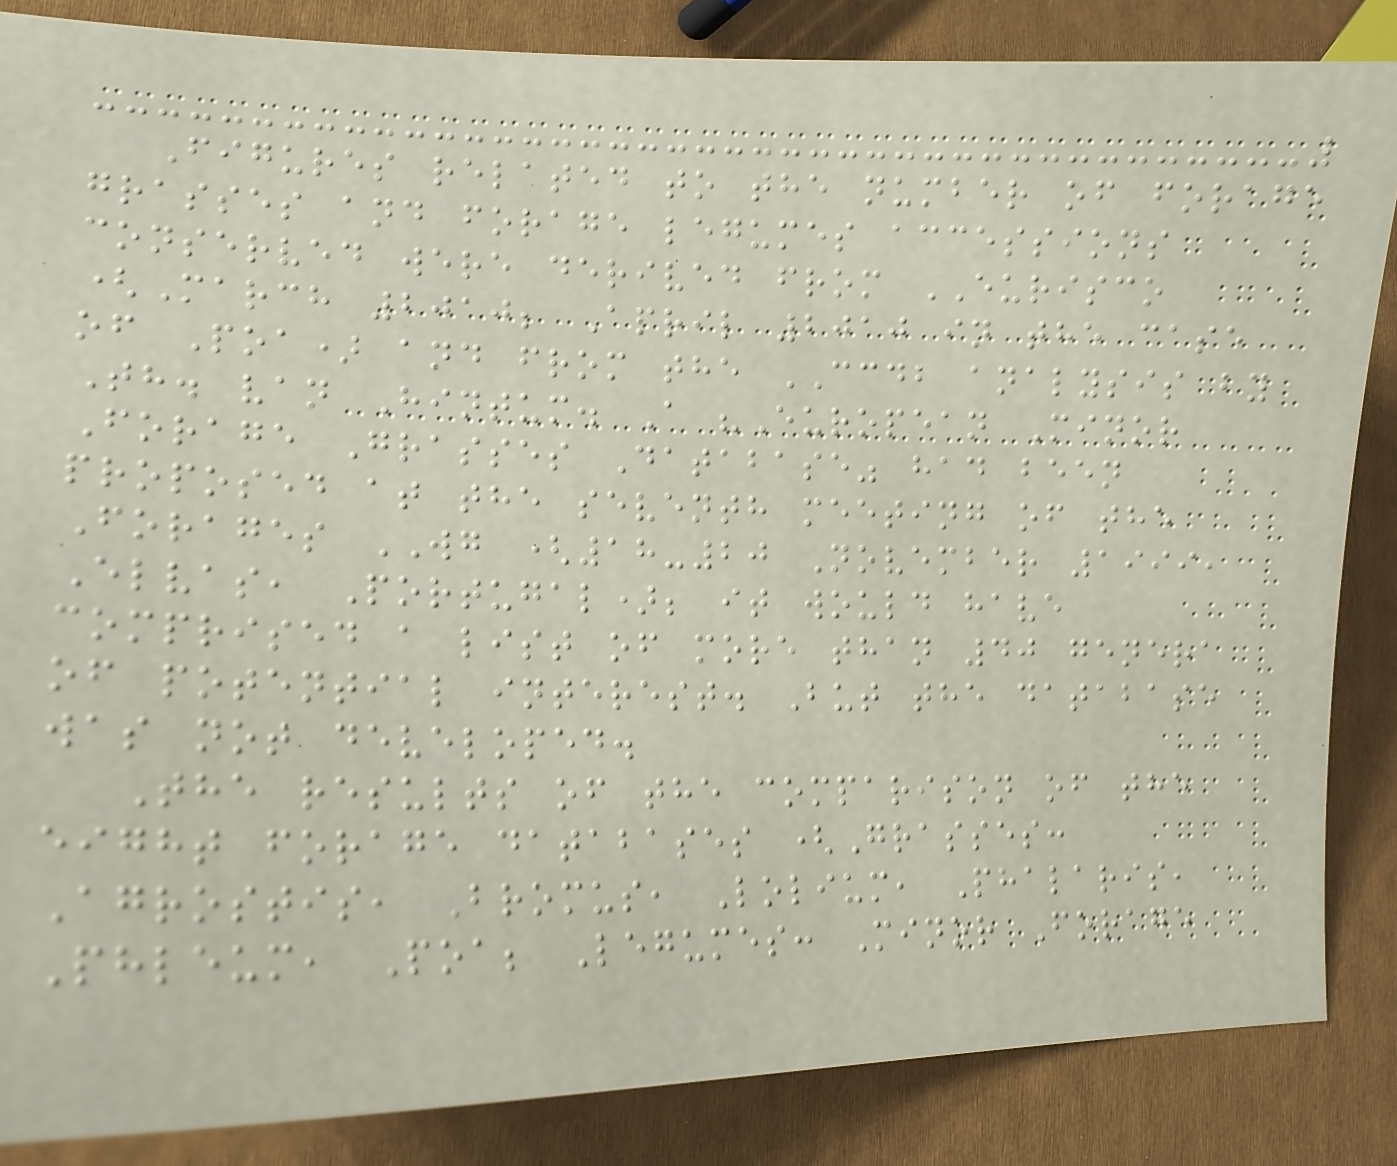Figures related to the number of forage
grasses and forage legumes accessions
conserved were derived from EURISCO
(March 2010; April 2010 in the case
of Poa) and from the CCDB analysis by
Th. van Hintum. A "European Minor
Forage Grasses Database" had been
proposed at the seventh meeting of the
Forages WG (18-20 November 1999,
Elvas, Portugal); it would have
comprised a list of more than 40 genera
of potential interest. But the database
was not developed.
The results of the comparison of the
eight forage databases (Grasses:
Agrostis, Bromus, Lolium, Phalaris,
Phleum, Poa; Legumes: Minor Forage
